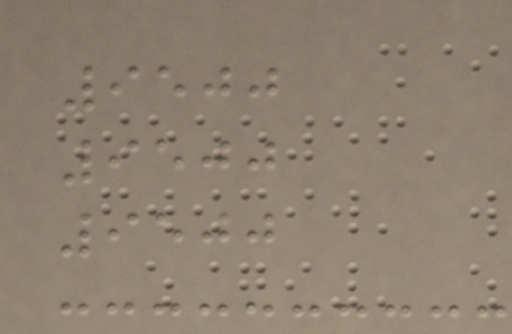9500
9500
9500
